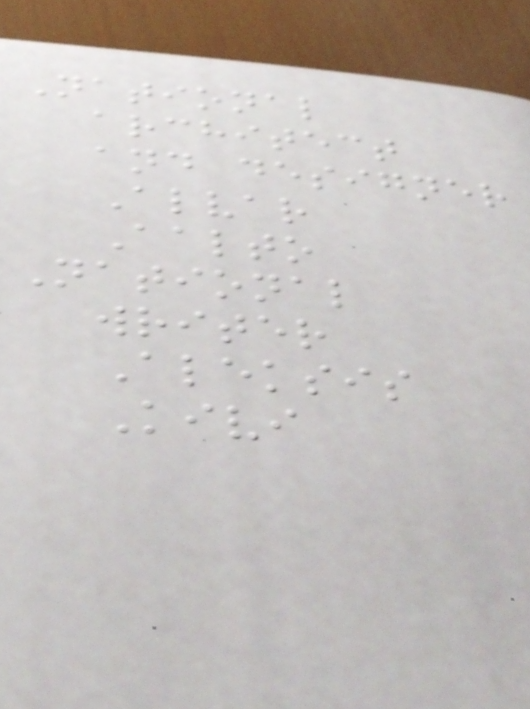National
architect
and designer
Alvar
Aalto
National
writer
Aleksis
Kivi
